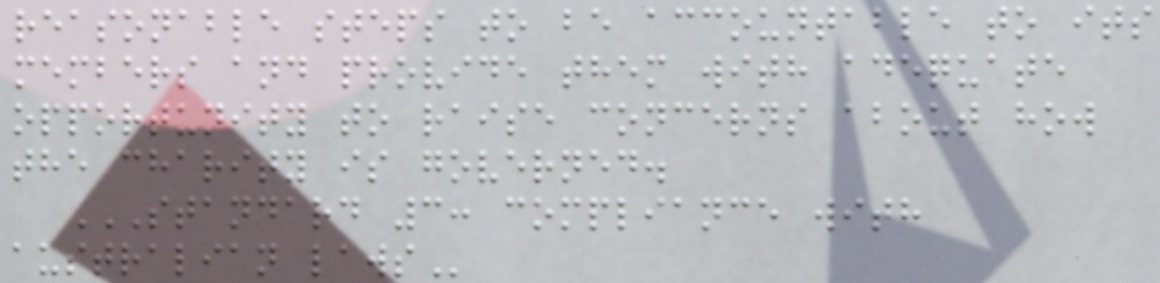reasonable steps to be accountable to its
members and provide them with adequate
opportunity to raise concerns about how
the charity is governed.
STANDARD 3: COMPLIANCE WITH
AUSTRALIAN LAWS
